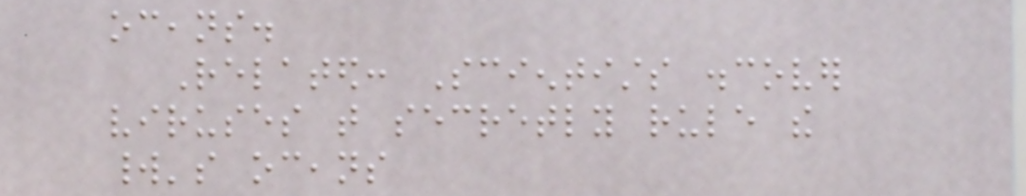oceans.
Related: Scientists discover
viruses that secretly rule the
world's oceans
